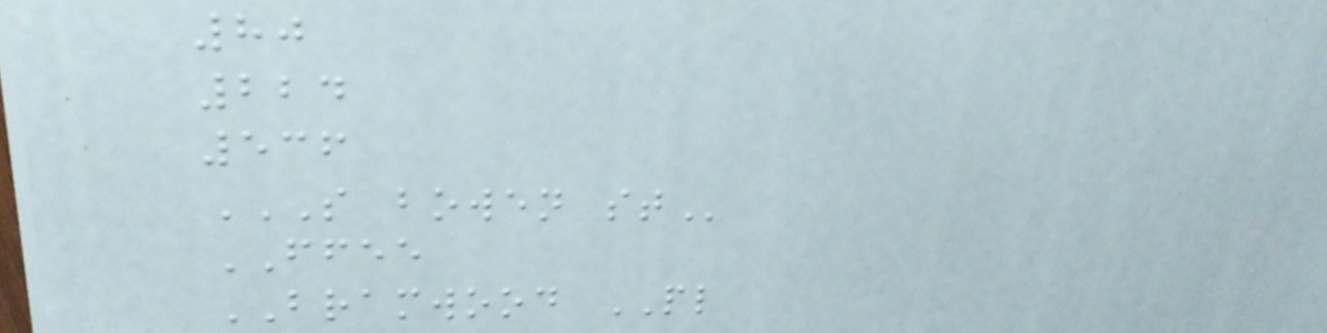80
224
536
S BOWEN ST
FFEE
BRAMWOOD PL
